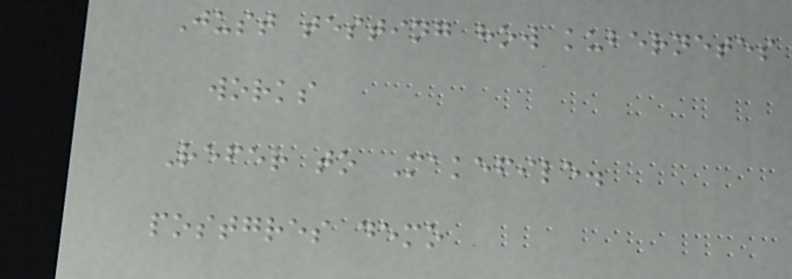Just testing how kubernetes
works
Refer to Makefile.
postgres demo
